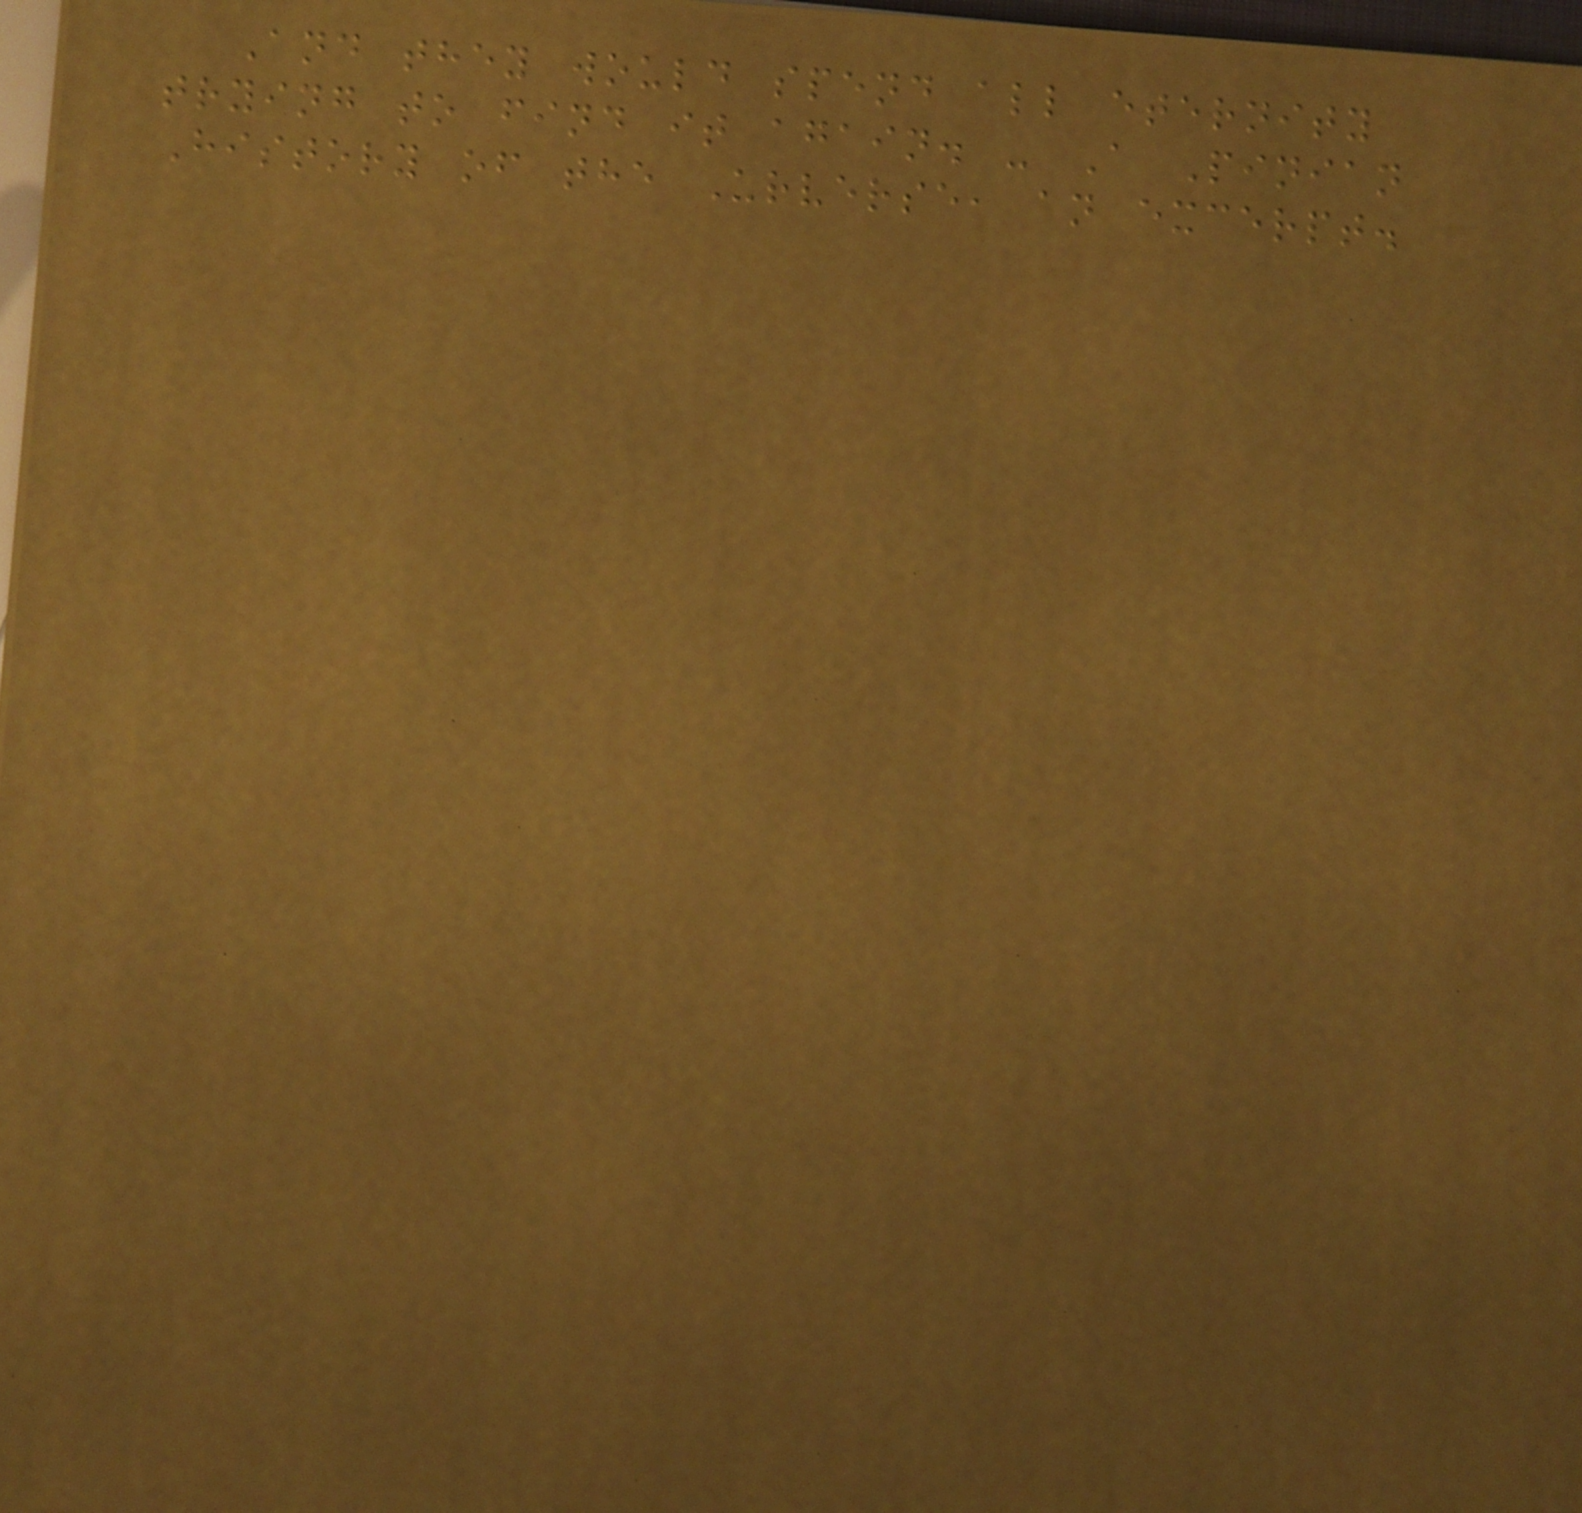And they would spend all eternity
trying to find it again. - A Pinian
History of the Urverse, an excerpt.
